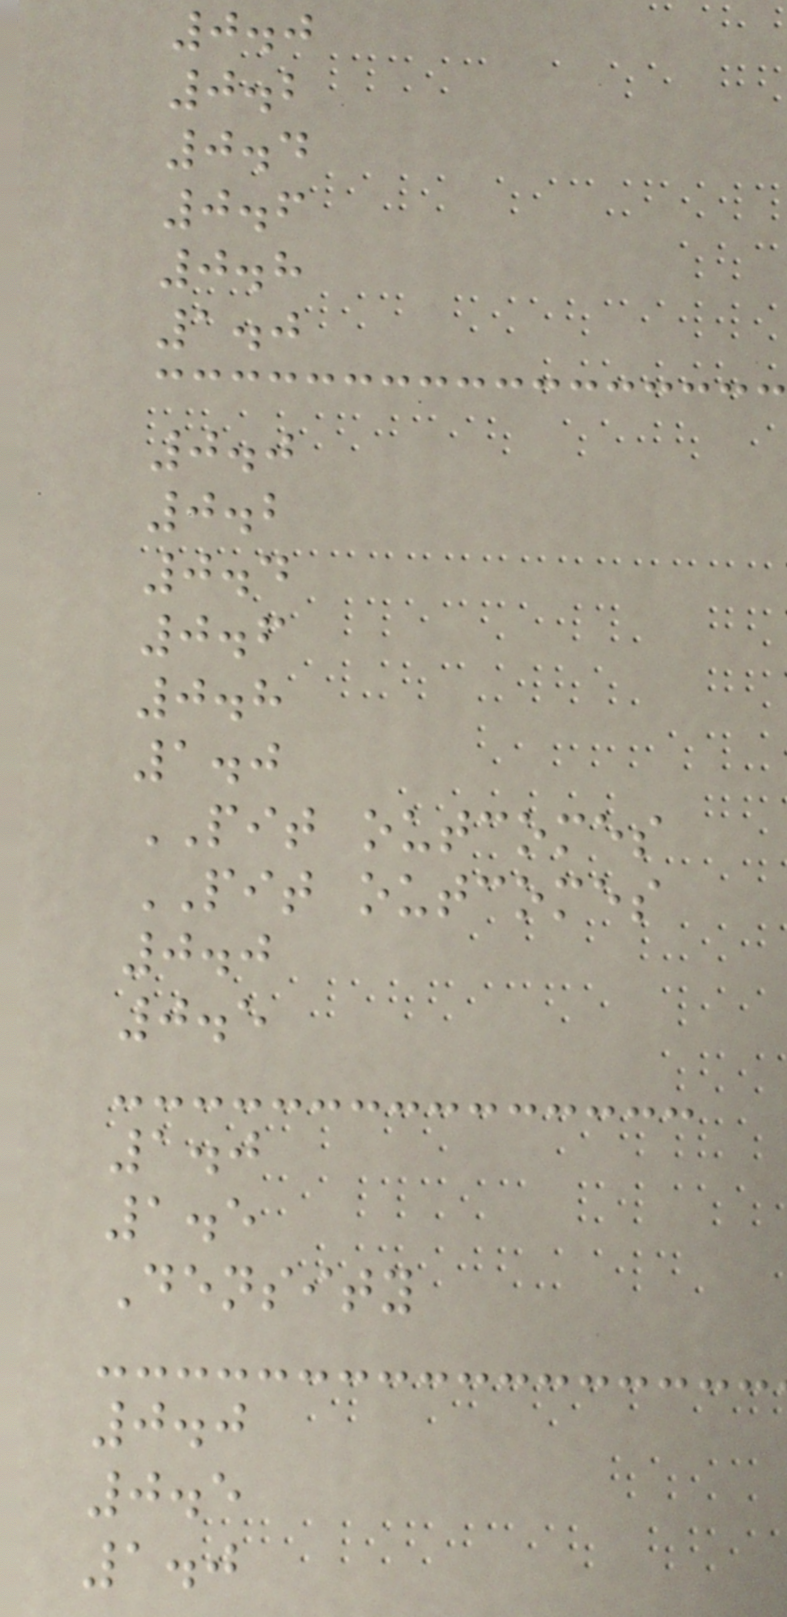0.0
0.2
0.4
0.6
0.8
1.0
0.0
0.2
0.4
0.6
0.8
1.0
PIT outcomes
PIT outcomes
0.0
0.5
1.0
1.5
Density
0.0
0.5
1.0
